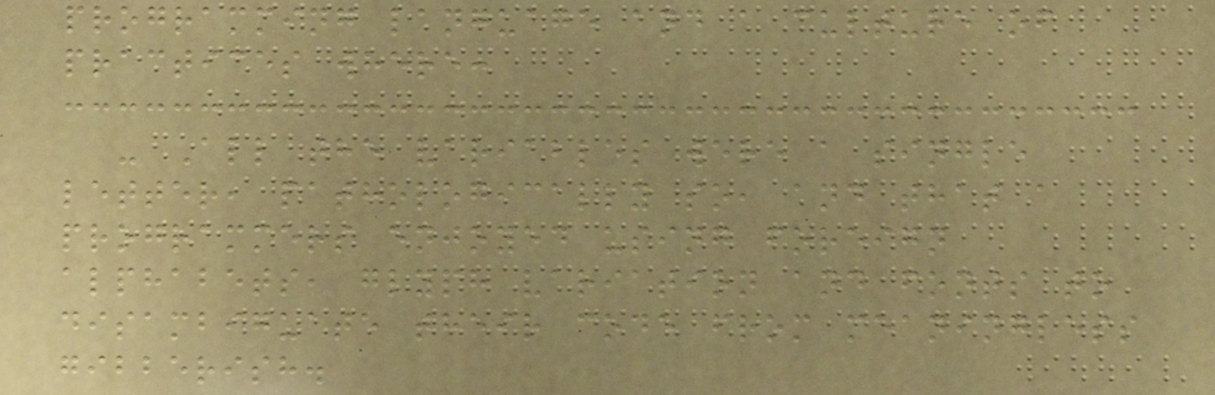programming language and a culture of
practices where:
- All the variables were a single
letter, pathologically so, and that a
programmers enjoyed using foreign
alphabets, glyph variation and fonts to
disambiguate their code from meaningless
gibberish.
